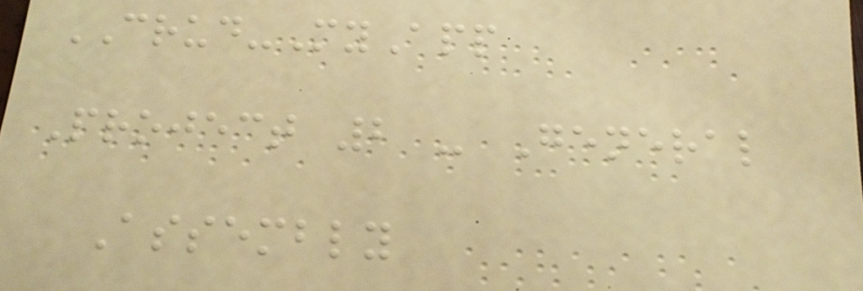CRUD-MyApp
Project 2 - General
Assembly
